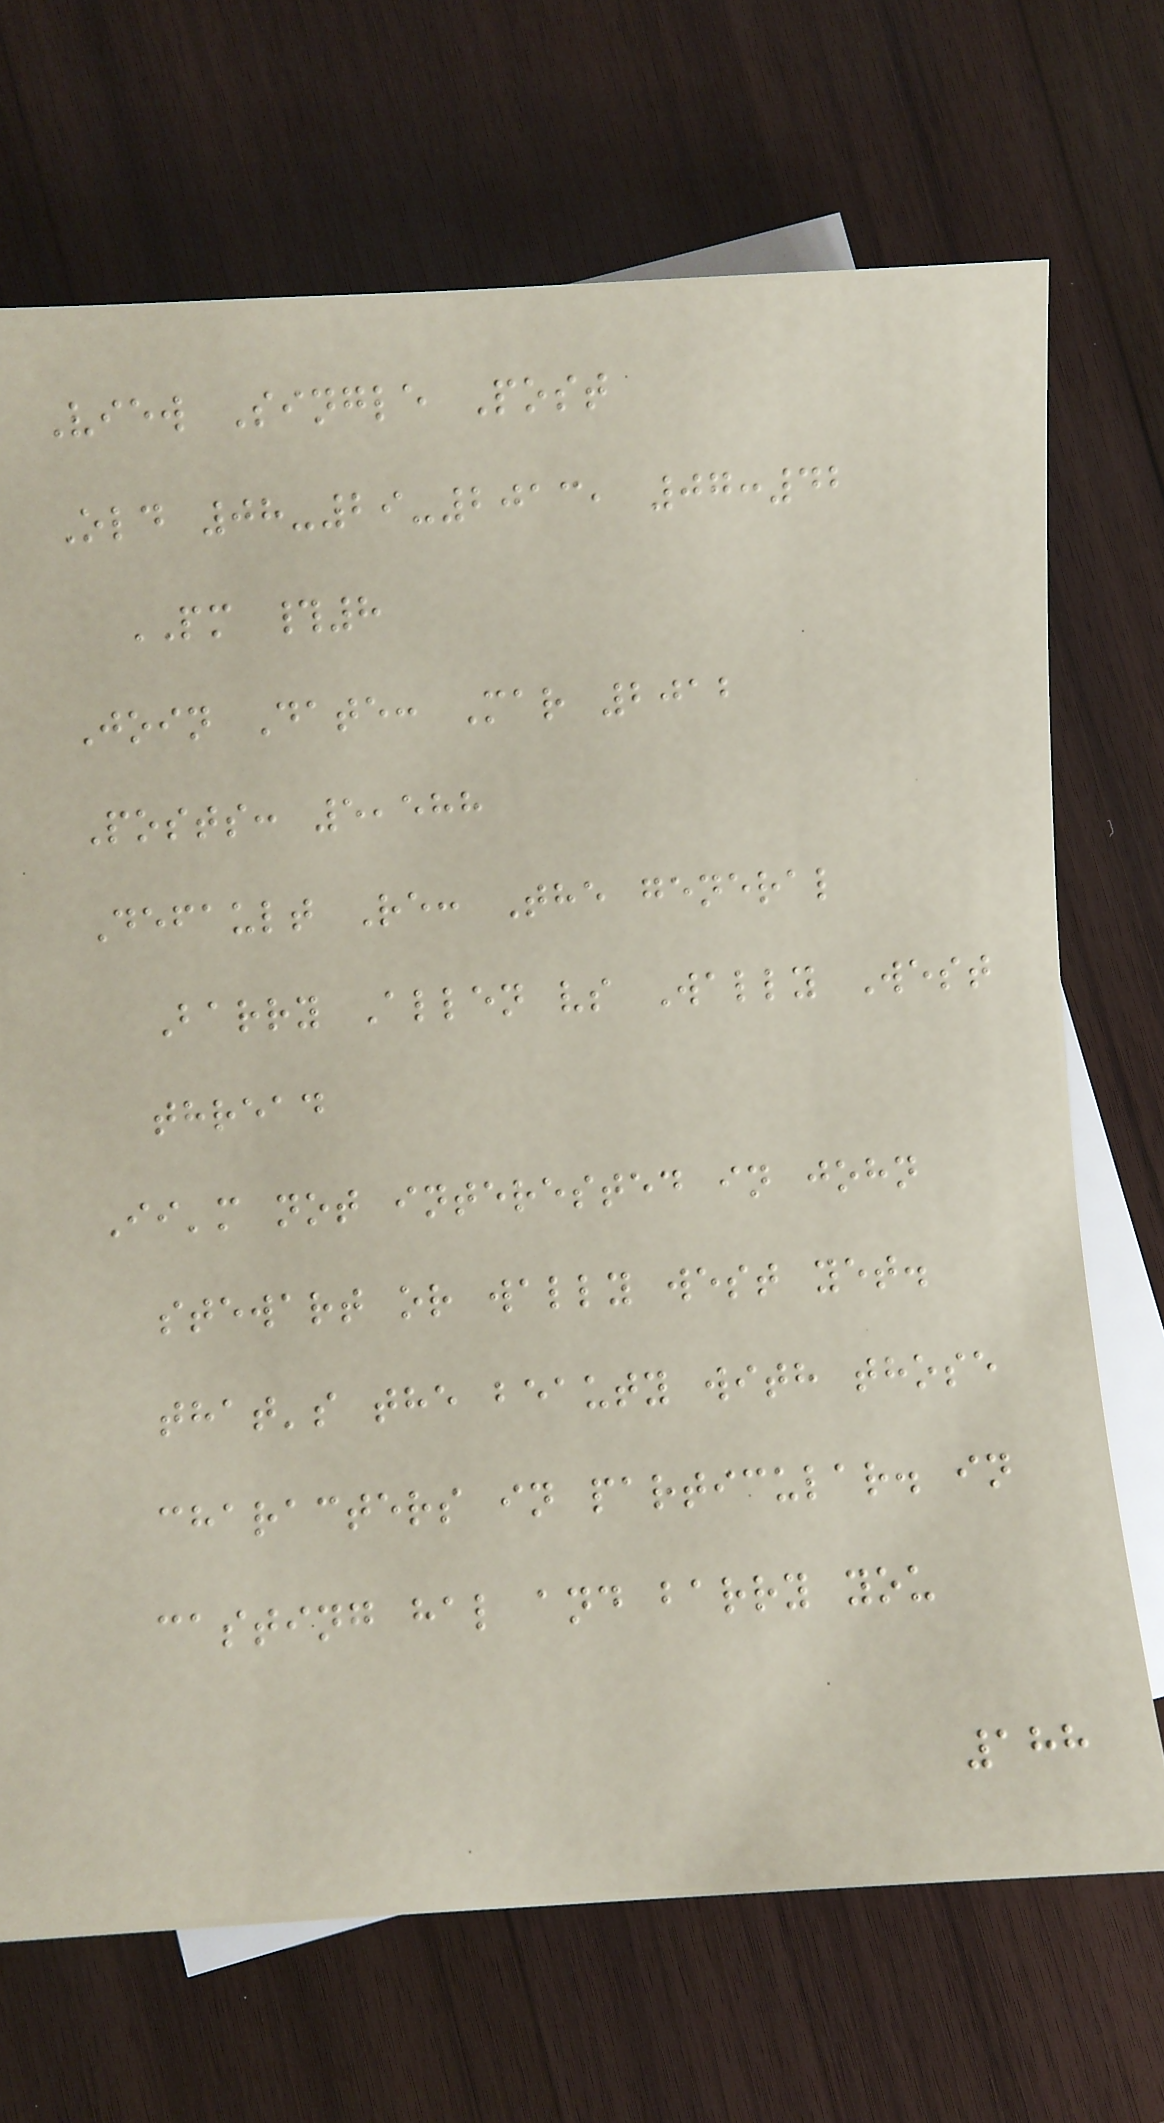View Single Post
Old 08-29-2013, 07:42
PM #8
Join Date: Mar 2012
Posts: 5,588
Default Re: The general
Barry Allen vs Wally West
thread
Ii'm not interested in john
stewart or wally west yet.
that's the beauty with those
characters in particular. in
casting hal and barry you
188
